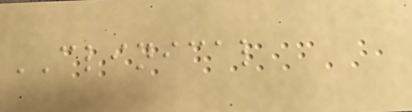CLINICAL
